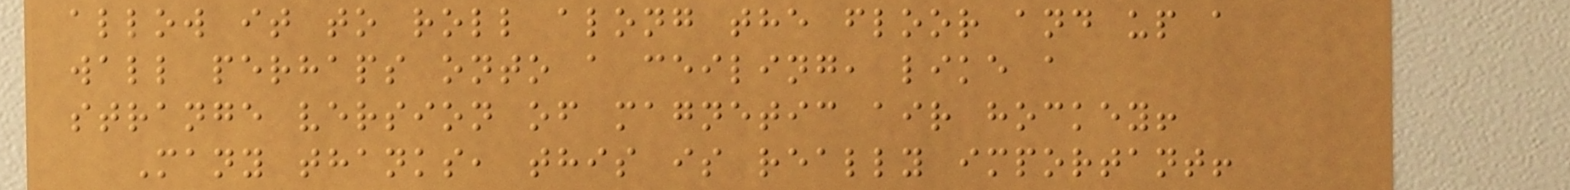allow it to roll along the floor and up a
wall perhaps onto a ceiling, like a
strange version of magnetic air hockey!
Many thanks, this is really important!
